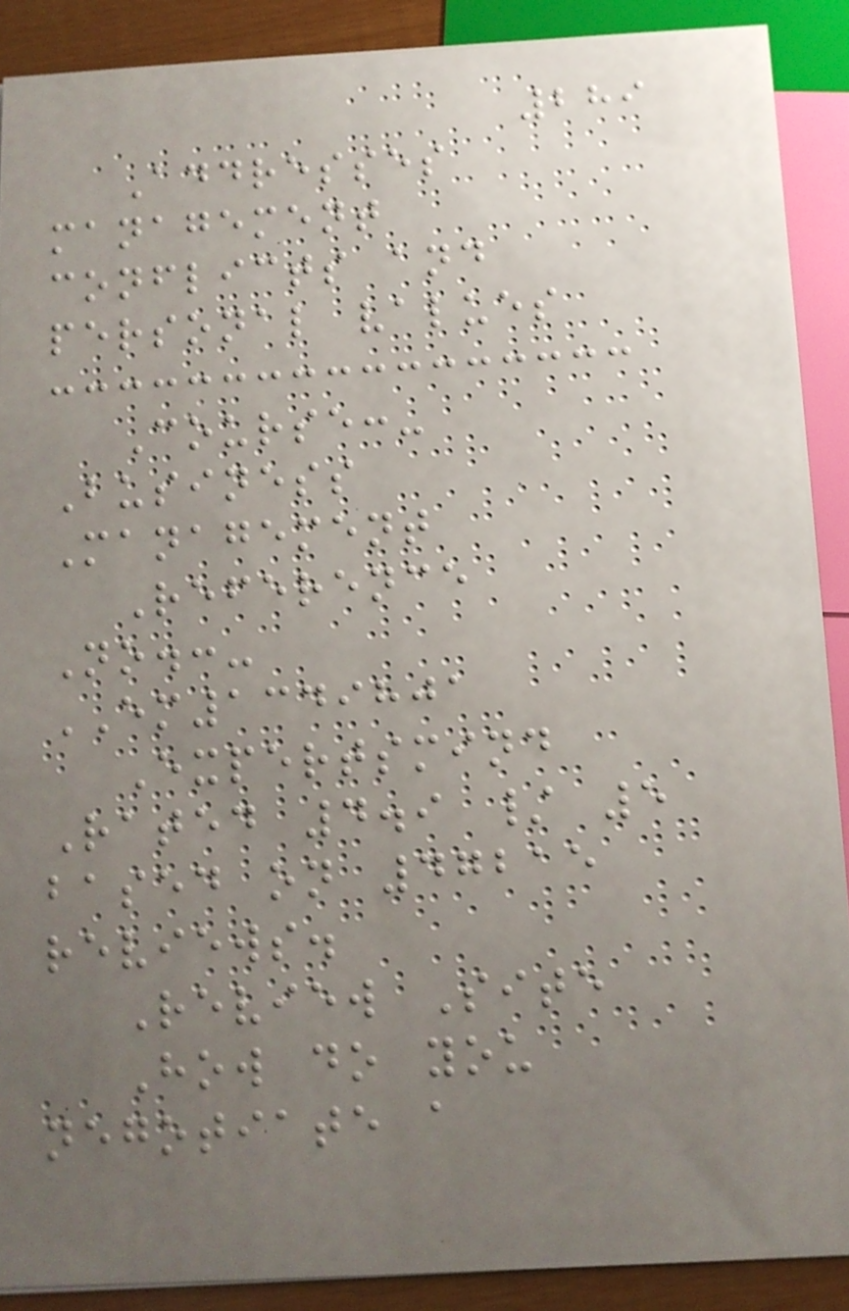289
Addresses
management
conflicts and
personal values
Course:-
Business
Management
Reference
No.:-
EM1349801
Expertsmind
Rated 4.9 / 5
based on 47215
reviews.
Review Site
How do you
negotiate a
